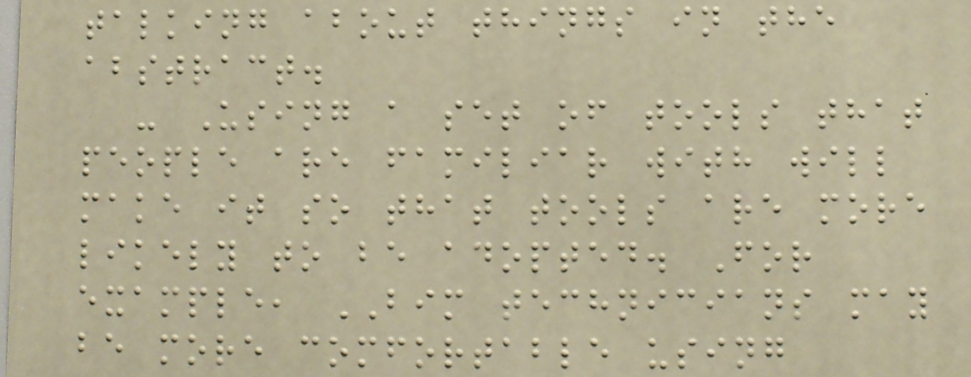talking about things in the
abstract.
- Using a set of tools that
people are familiar with will
make it so that tools are more
likely to be adopted. For
example, BIM technicians may
be more comfortable using
